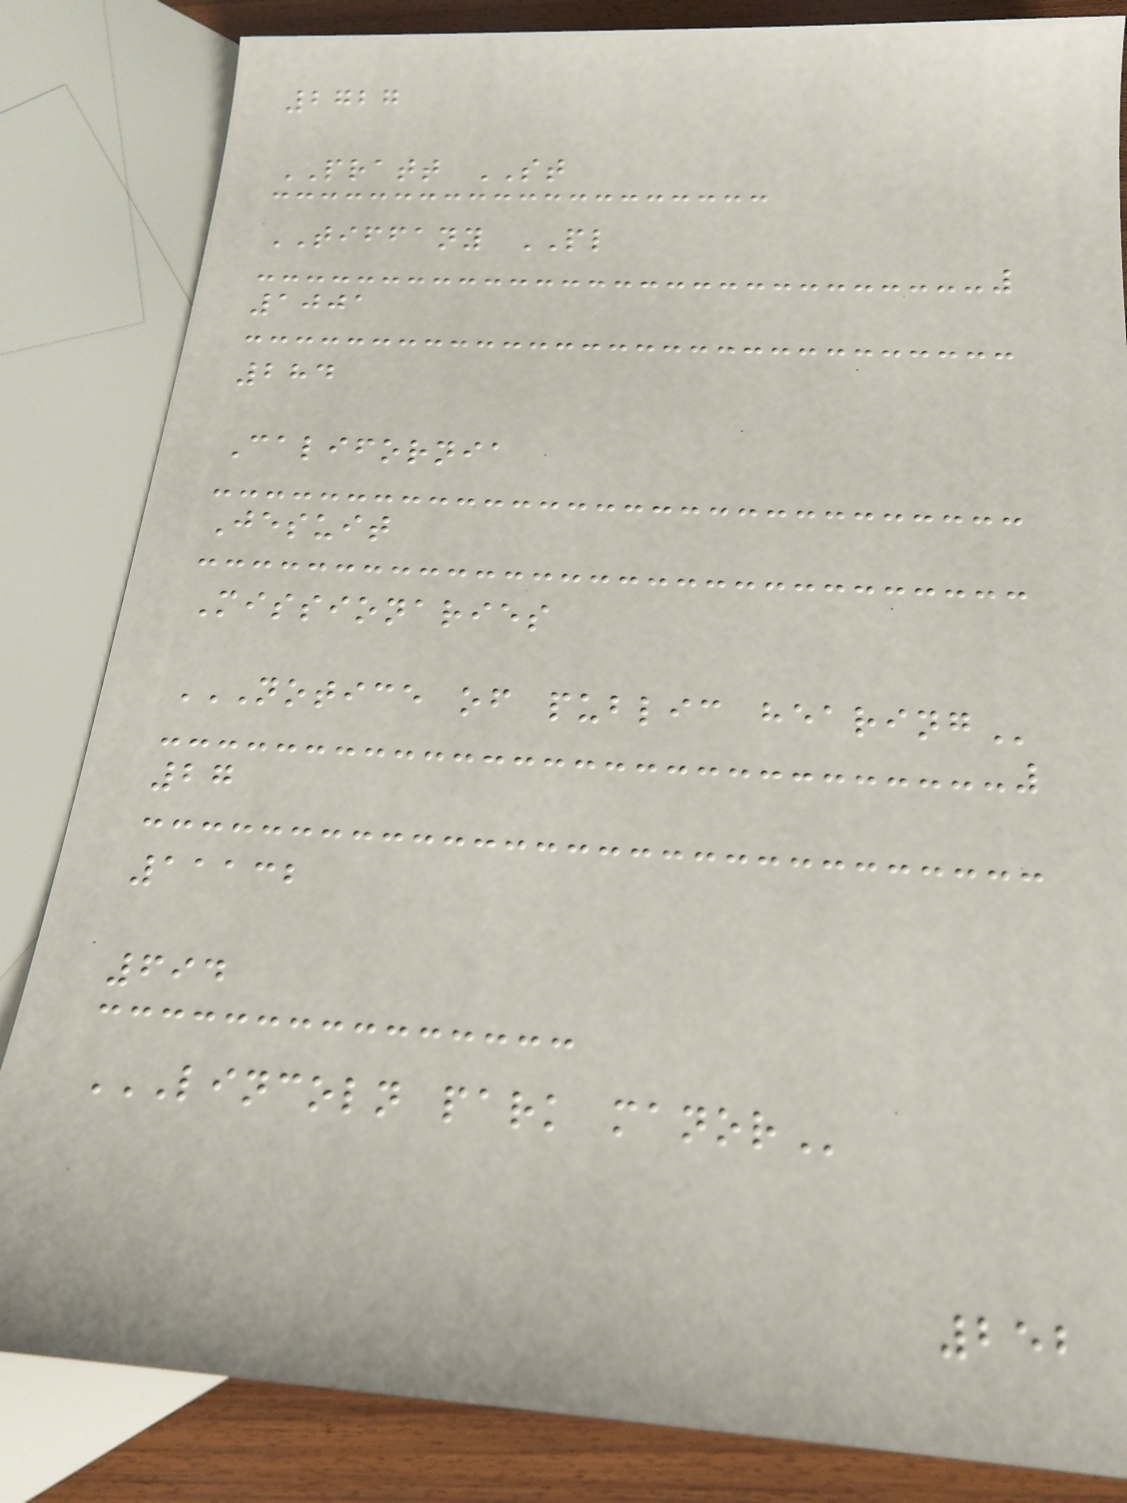2727
PRATT ST
TIFFANY PL
1001
284
California
Jesuit
Missionaries
NOTICE OF PUBLIC HEARING
27
11132
694
LINCOLN PARK MANOR
252
